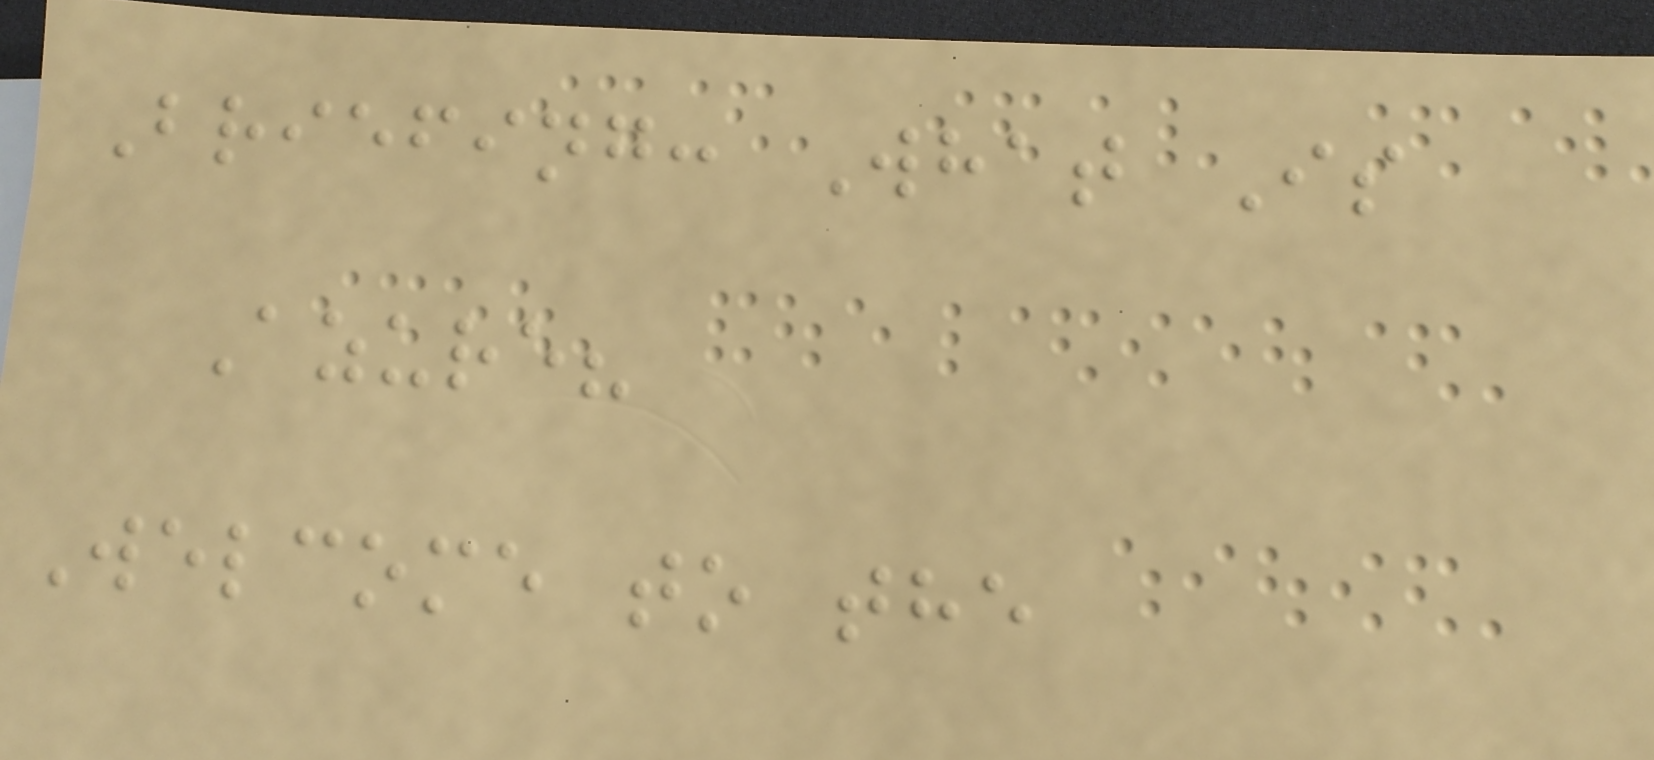Briefing: What Is
Azure?
Welcome to the
